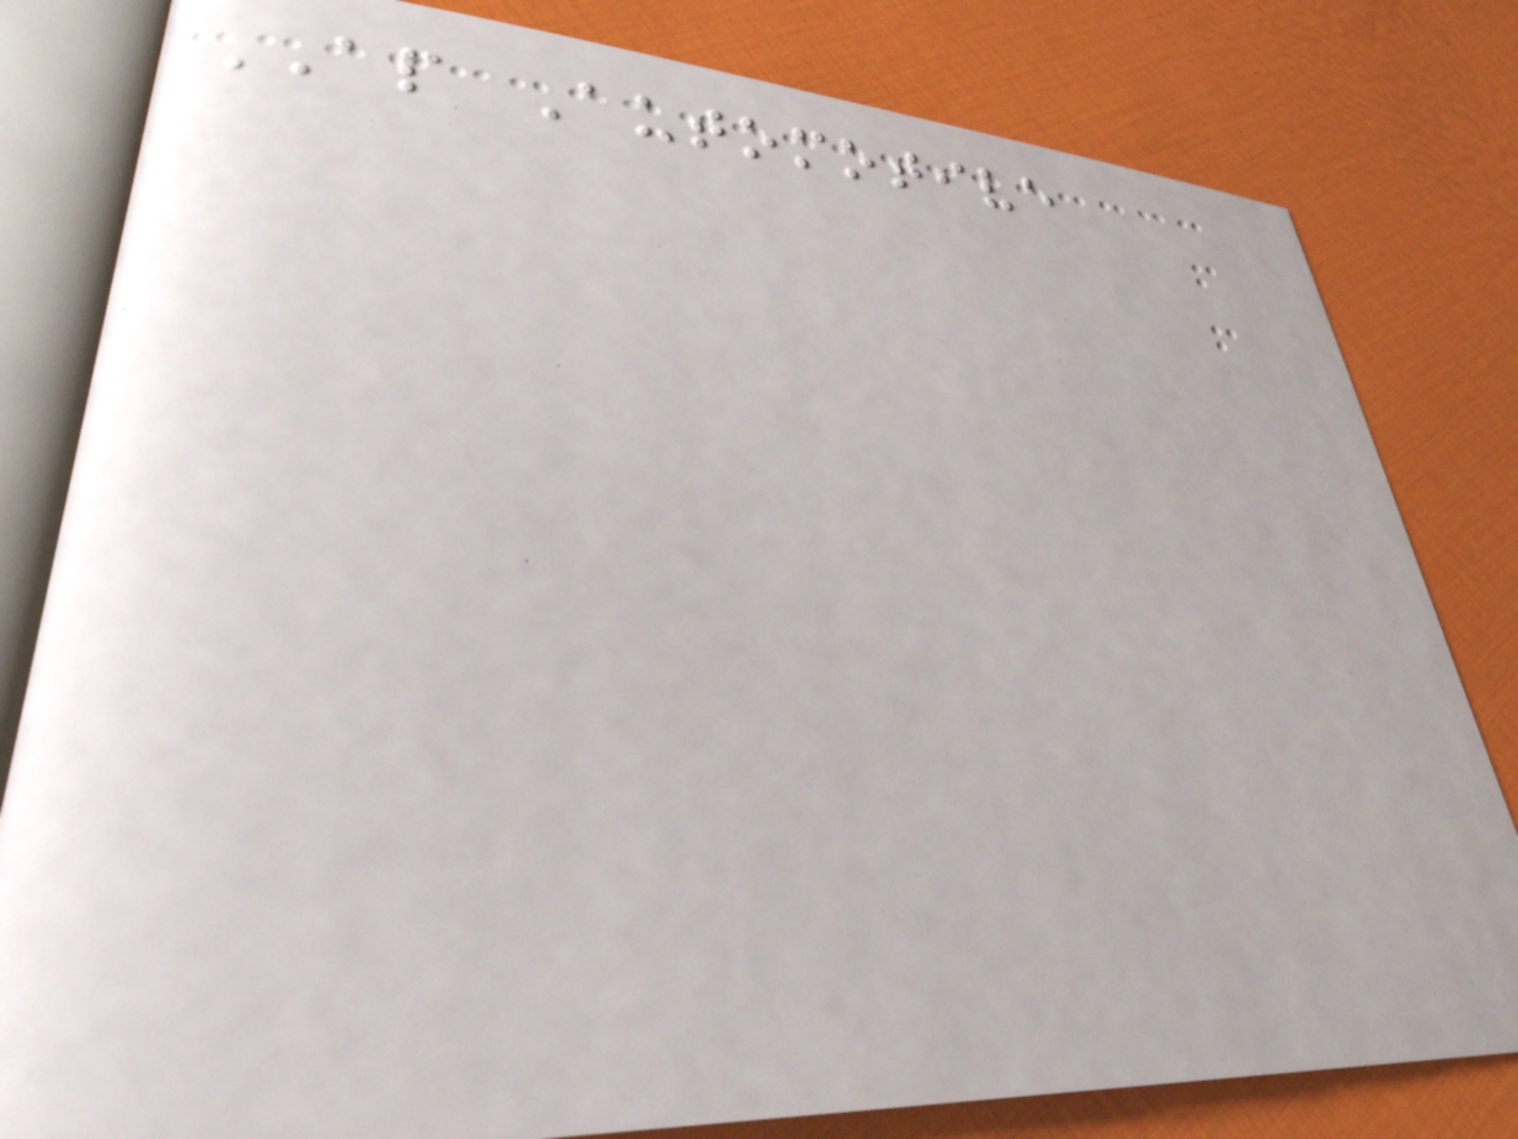AP Automotive
